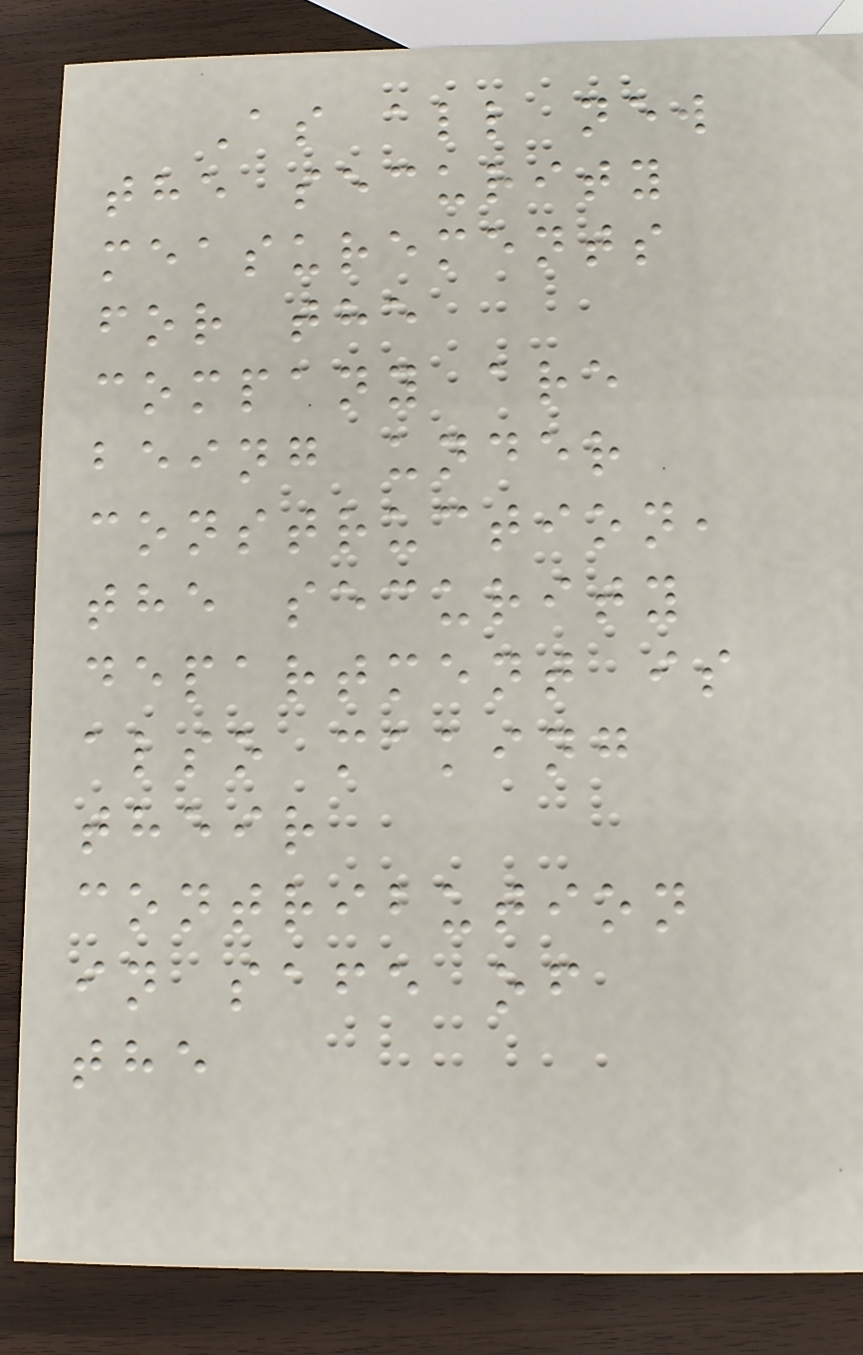As all new
the security
measurements
for the
company are
being under
construction,
the security
department is
also making
their
contribution
in safe of
the
